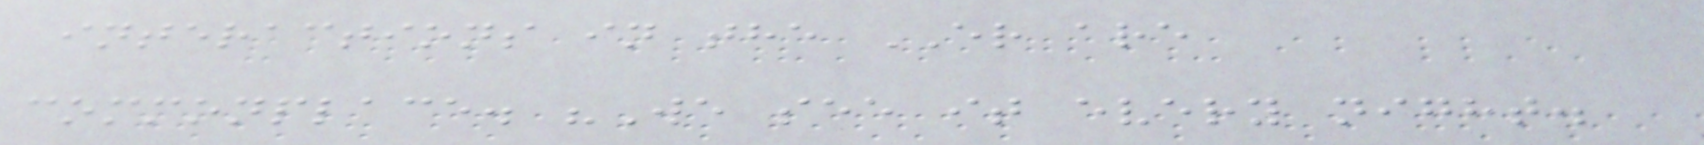interactions in the ER are
commonplace. "We see it every night.
